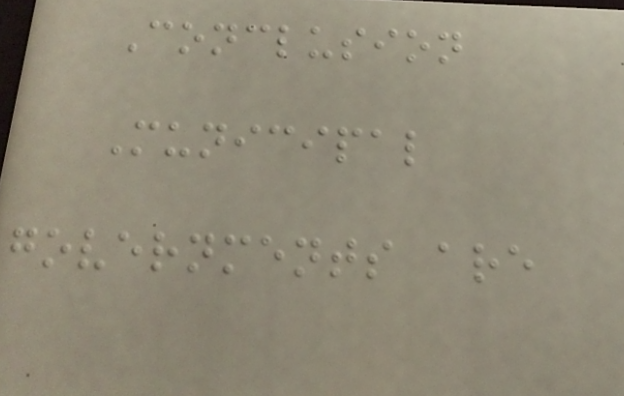Conclusion
Municipal
governments are
